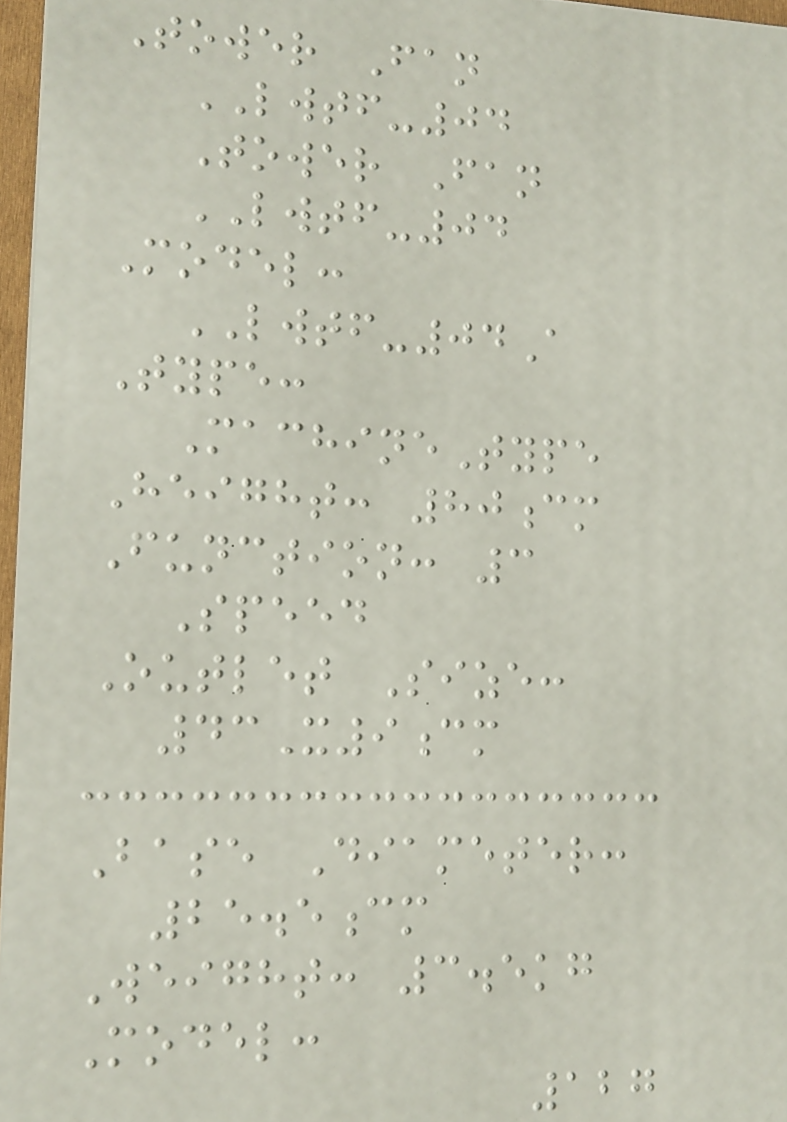Tower Fan
LWTF-04
Tower Fan
LWTF-04
Model:
LWTF-04A
Type:
MachineType
Height: 80cm
Function: 3
Speed
Outlet Size:
43X9cm
Base Diameter:
25.5cm
Weight: 3.5kg
Model:
127
